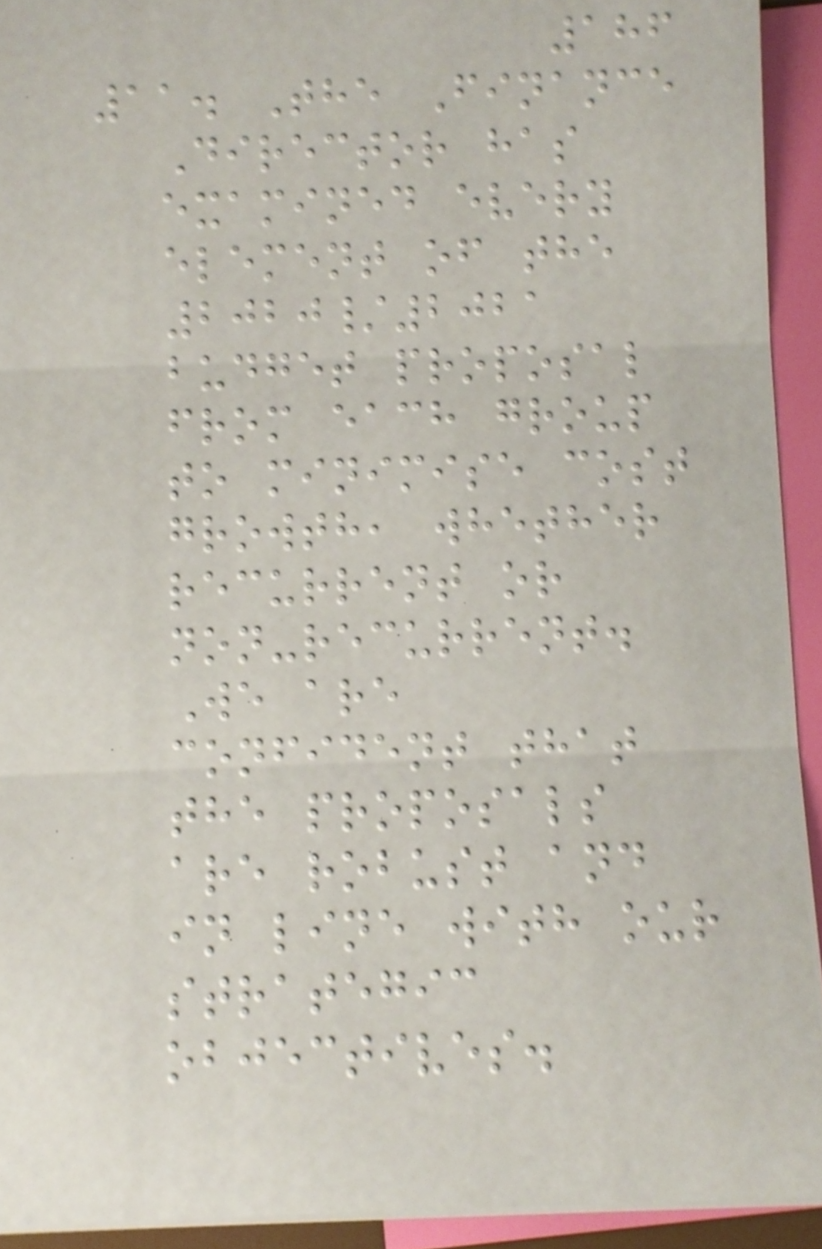186
11. The Finance
Director has
examined every
element of the
2020/2021
budget proposal
from each group
to minimise cost
growth, whether
recurrent or
non-recurrent.
We are
confident that
the proposals
are robust and
in line with our
strategic
objectives.
